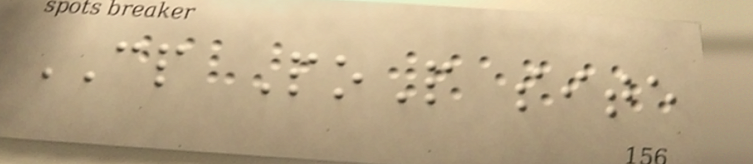CP PoP site
